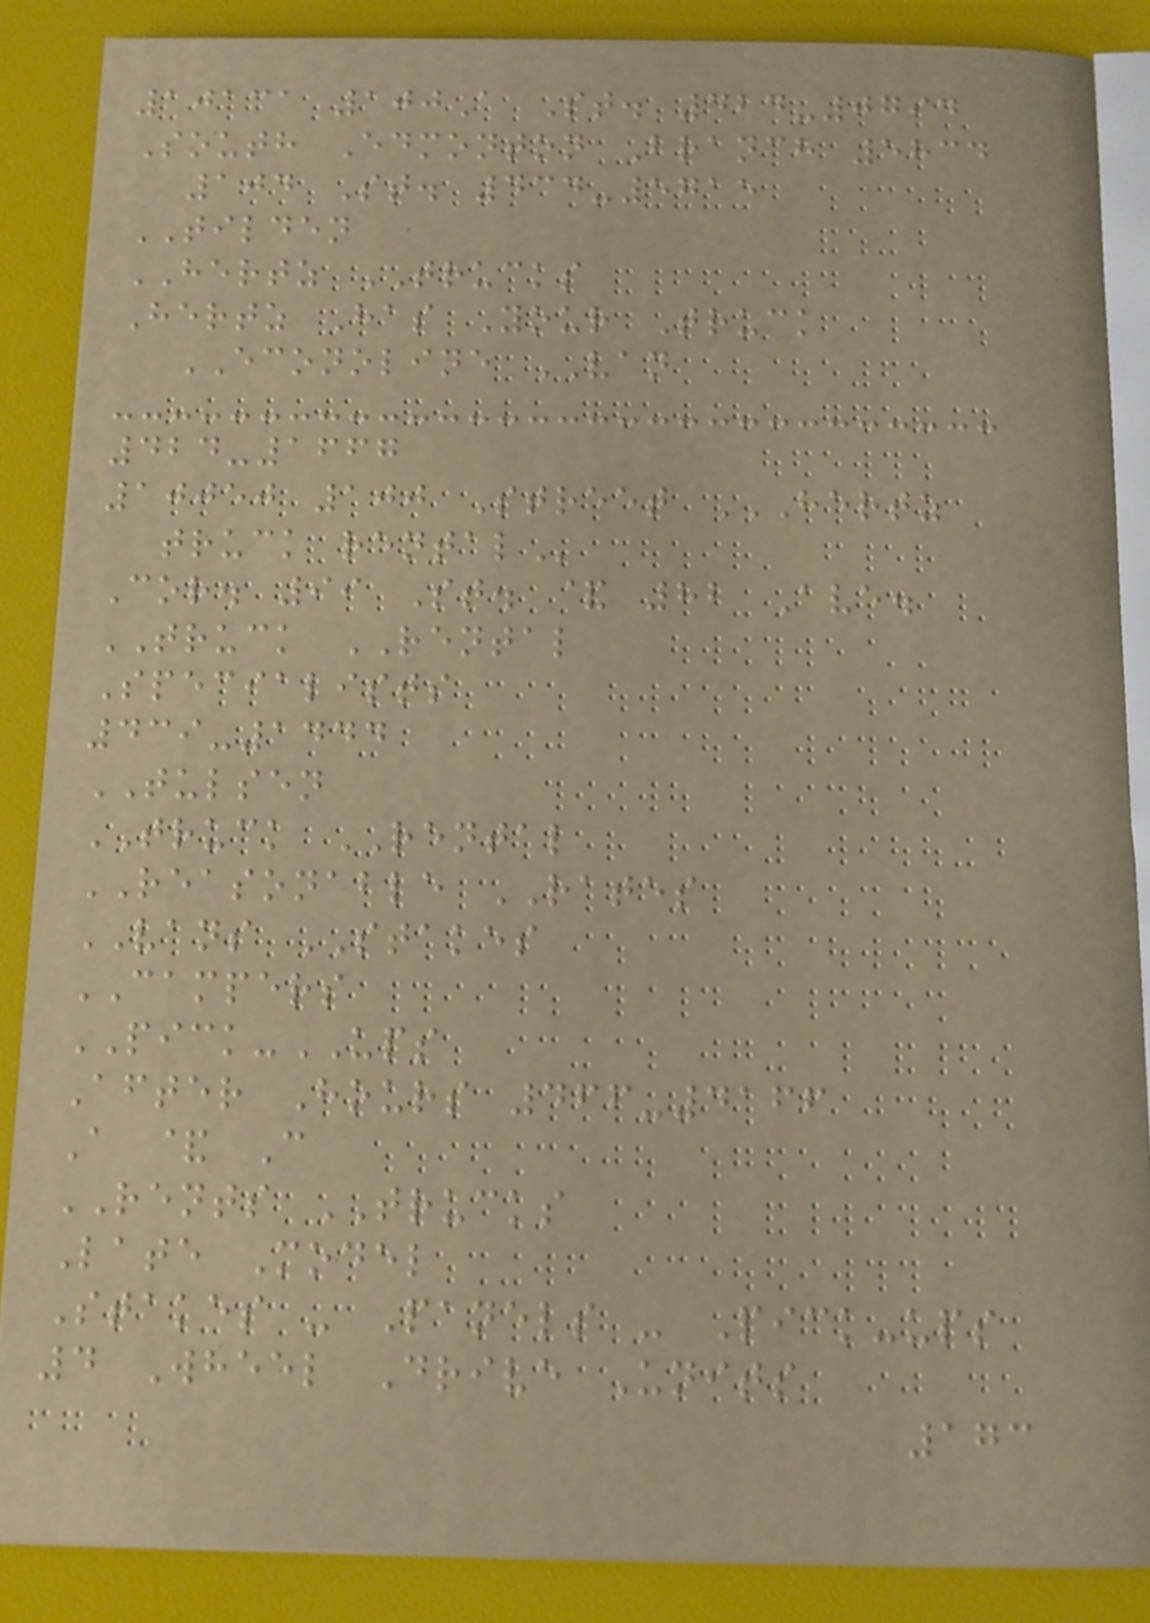10131 100A St. 424-0794
South Edmonton Branch 5834
104 St. 434-5715
TILDEN
HERTZ TRUCKS
Hertz Has Your Truck
ECONOLINE VAN
424-1667
10050 100 Street HERTZ
TRUCK RENTAL
Cor. 99 St. & 82 Ave.
TRUCK RENTAL
Specialists
439-1444
TULSEN
TRUCK RENTAL
REASONABLE RATES
VANS STAKES
CAMPERS
PICK-UPS
After Hours 466-4166
A & C
RENTS TRUCKS
Late Model
Stakes - Panels - Pick-ups
4 Wheel Drive Units
173
